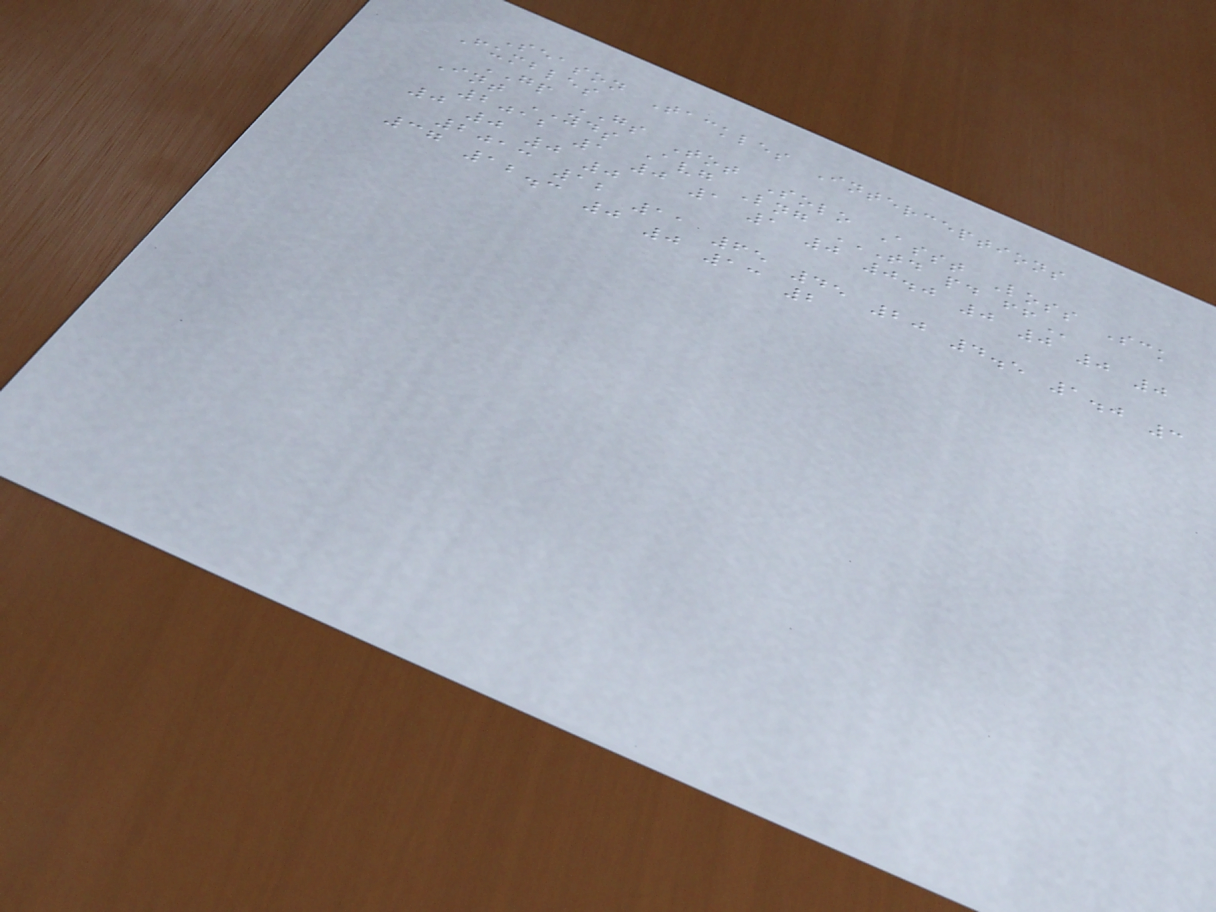Season Tackles Interceptions
Fumbles
GP GS Tot Solo Asst Loss Sck
Int YDS Avg Lng TD PD FF
2012 1 0 1 1 0 0.0 0 0 0 0
0 0 0 0
2013 12 11 65 45 20 4.5 1.0 3
37 12.3 0 0 13 2
